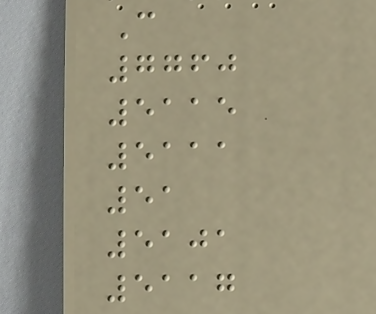C
7760
5115
5111
51
5101
5117
